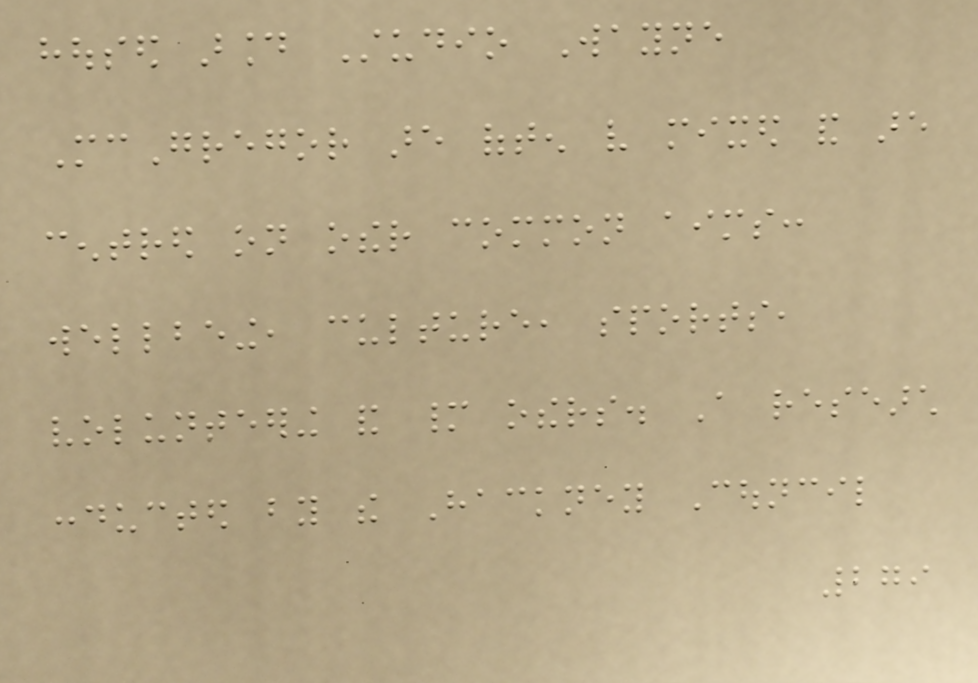housed around Studio Wayne
McGregor are often very mixed and are
centred on other common aims:
wellbeing, culture, sports,
volunteering and many others. A research
conducted by the Hackney Council
279
